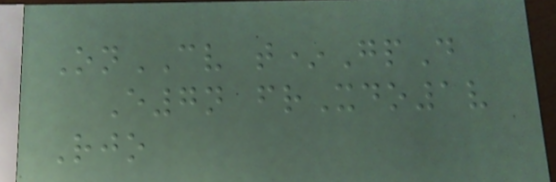OnCV t*GpD
E7n frXdo1v
Rjo
